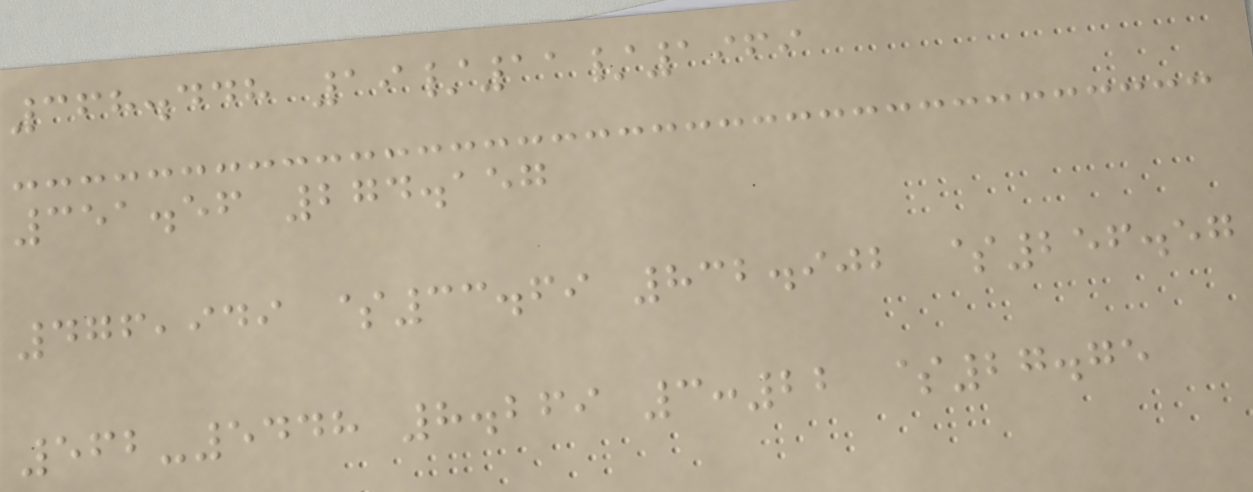368.448 19/11/1969
351.56 274.157
476,949 $33.69 832.902 $256.57
562-5448 8.269 3:22 $27.75
